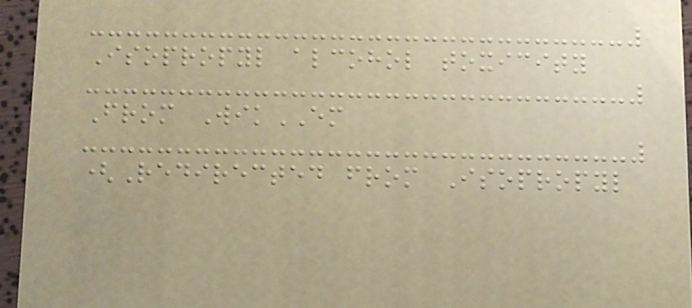Isopropyl alcohol toxicity
From WikEM
(Redirected from Isopropyl
